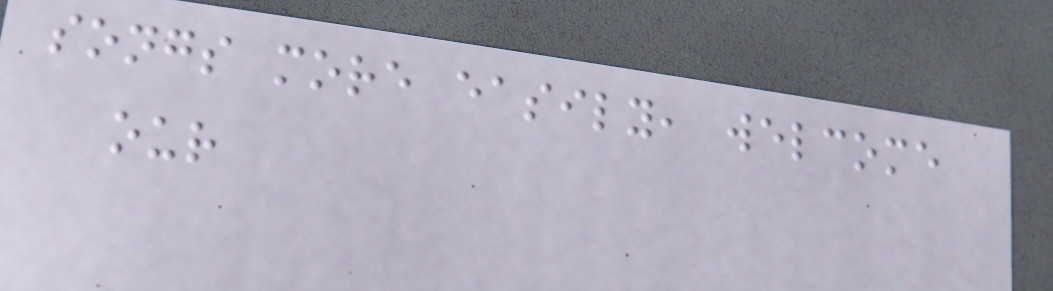songs more easily, welcome
our
